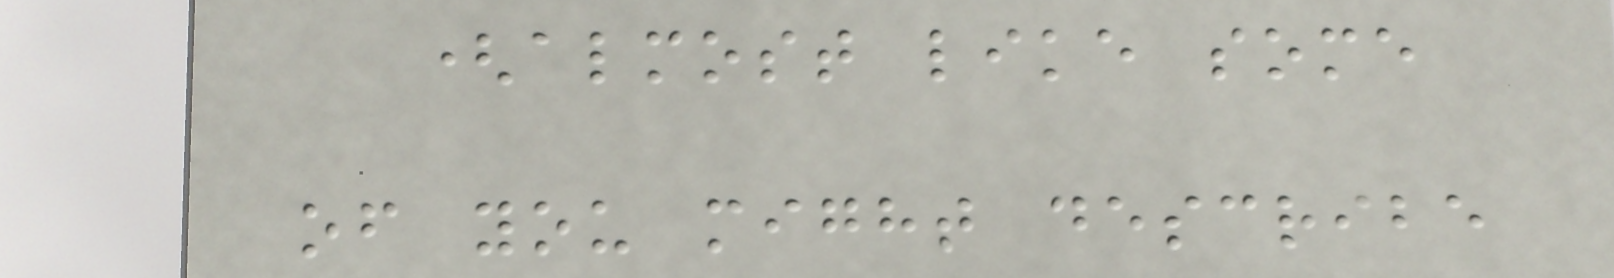(almost like some
of you might describe
